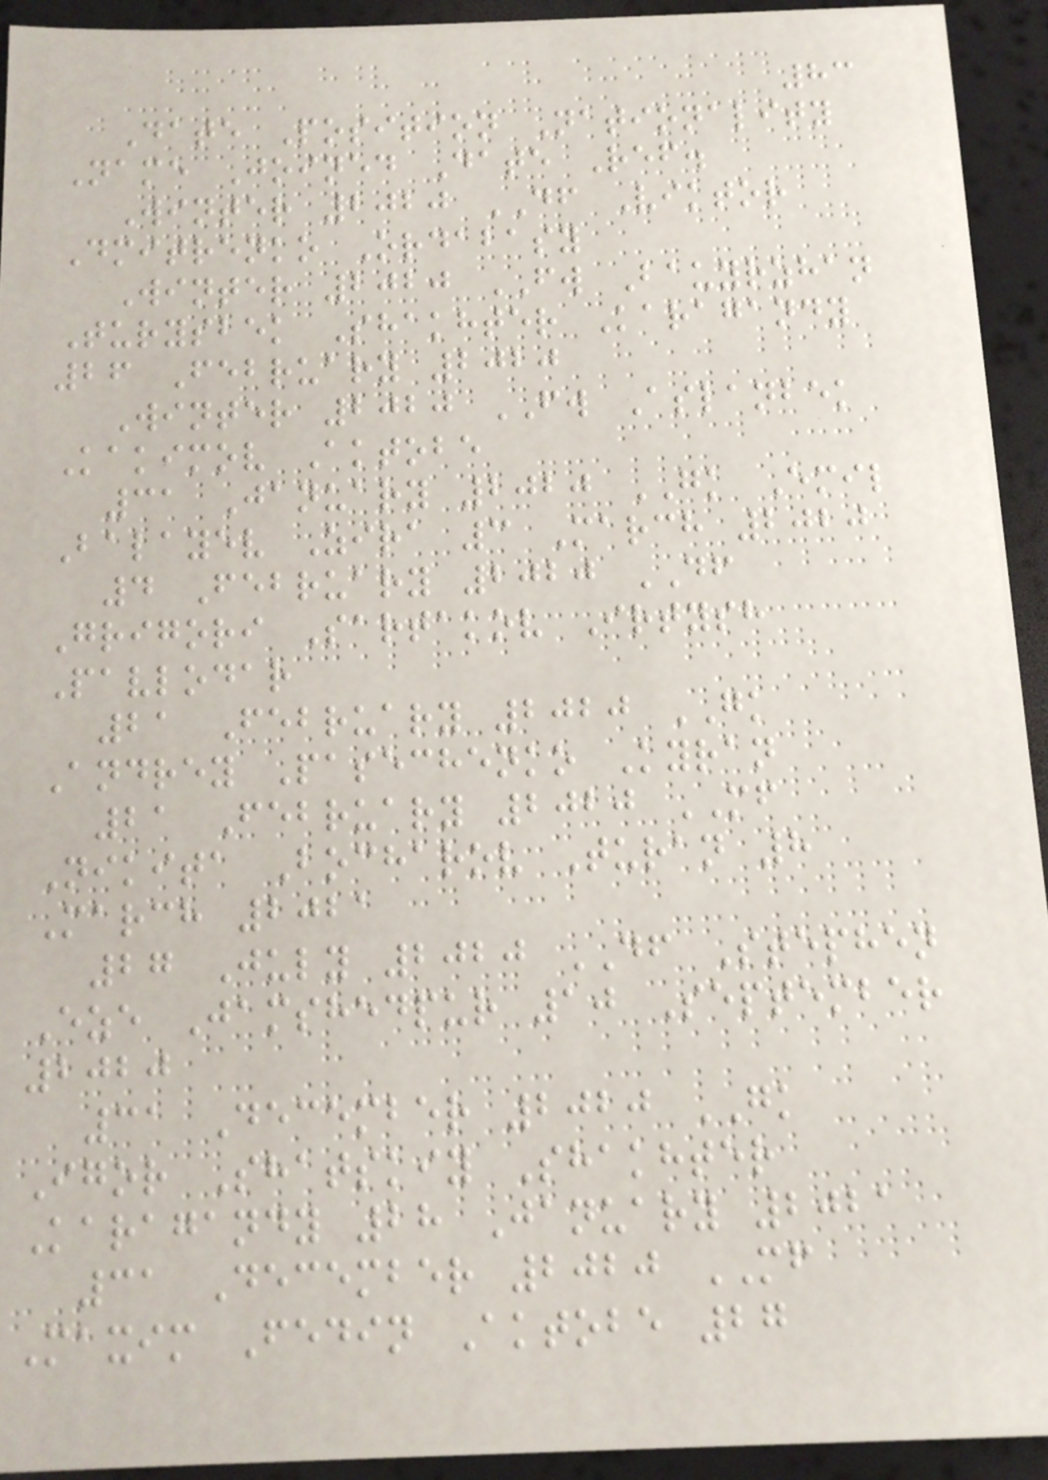83
Date Position Nationality
Name Joined Date Ref.
Winter 2020 DF Viktor
Dmitrenko Ordabasy
Winter 2020 FW Bauyrzhan
Turysbek Shakhter Karagandy
26 February 2020
Winter 2020 FW Aslanbek
Kakimov Aktobe
31 January 2020 GK Emil
Balayev Zira 3 March 2020
4 February 2020 DF
Grigori Sartakov Irtysh
Pavlodar
21 February 2020 GK
Andrey Pasechenko Kyran
21 February 2020 MF
Nikita Bocharov Turan 8
March 2021
27 July 2020 DF Stephen
Eze Jamshedpur 10 September
2020
31 December 2020 GK
Igor Shatskiy Shakhter
Karagandy 28 January 2021
31 December 2020 MF
Maxim Fedin Aktobe 27
